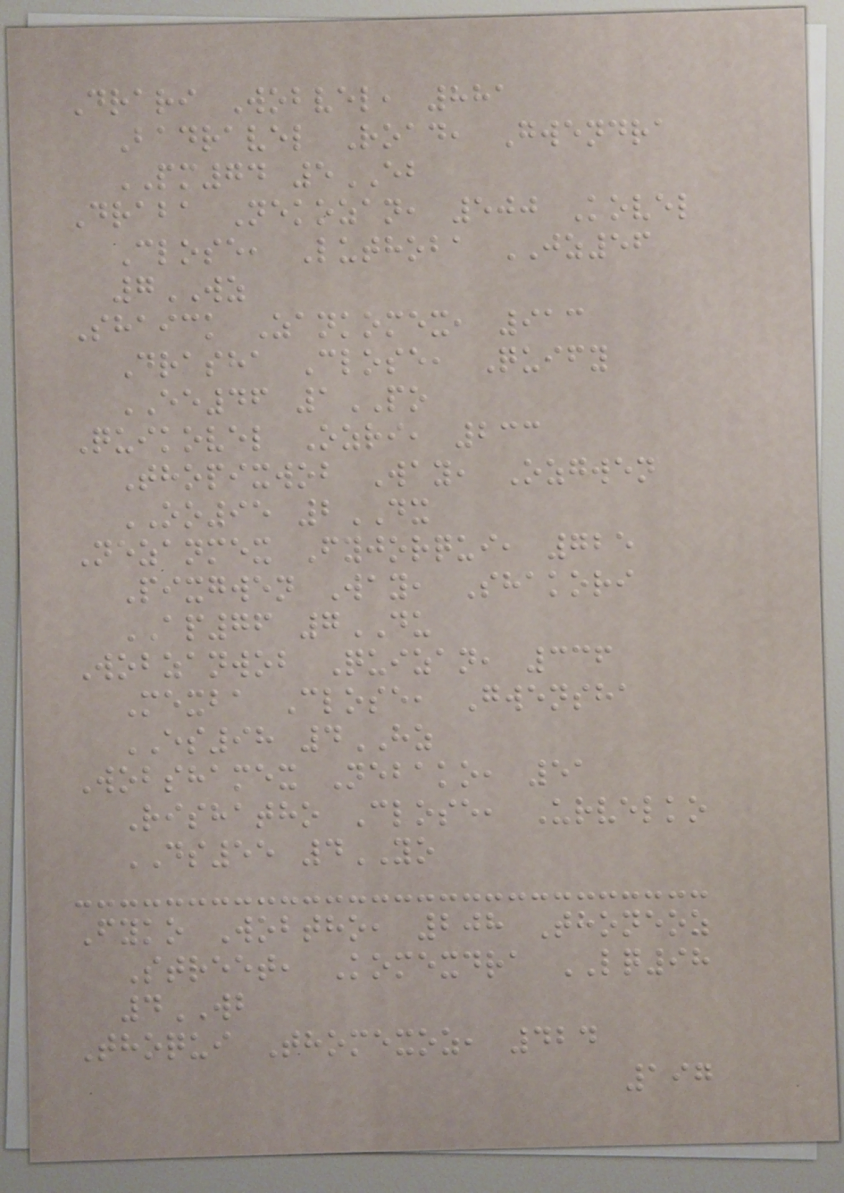Drari Wobvel, 881
Badravel Road, Gwendra
PM74 5EB
Draba Nekozan, 500 Kovel
Close, Luthoba JZ56
7WZ
Shaick Zankomex, 913
Drasha Close, Quify
EE46 1PO
Quikovel Ozri, 233
Thopixwob Way, Ozgwen
OO95 2DX
Nezanmex Fyjorqui, 725
Pixgwen Way, Shakori
AP76 7DU
Wobzanwob Quizan, 336
Mexba Close, Gwensha
ES98 4HZ
Wobshamex Nebako, 51
Rishatho Close, Urvelko
DS55 4YO
Fyko Wobtho, 208 Thoneoz
Street, Komexdra LQ98
4WB
Thoqui Thomexoz, 424
197
